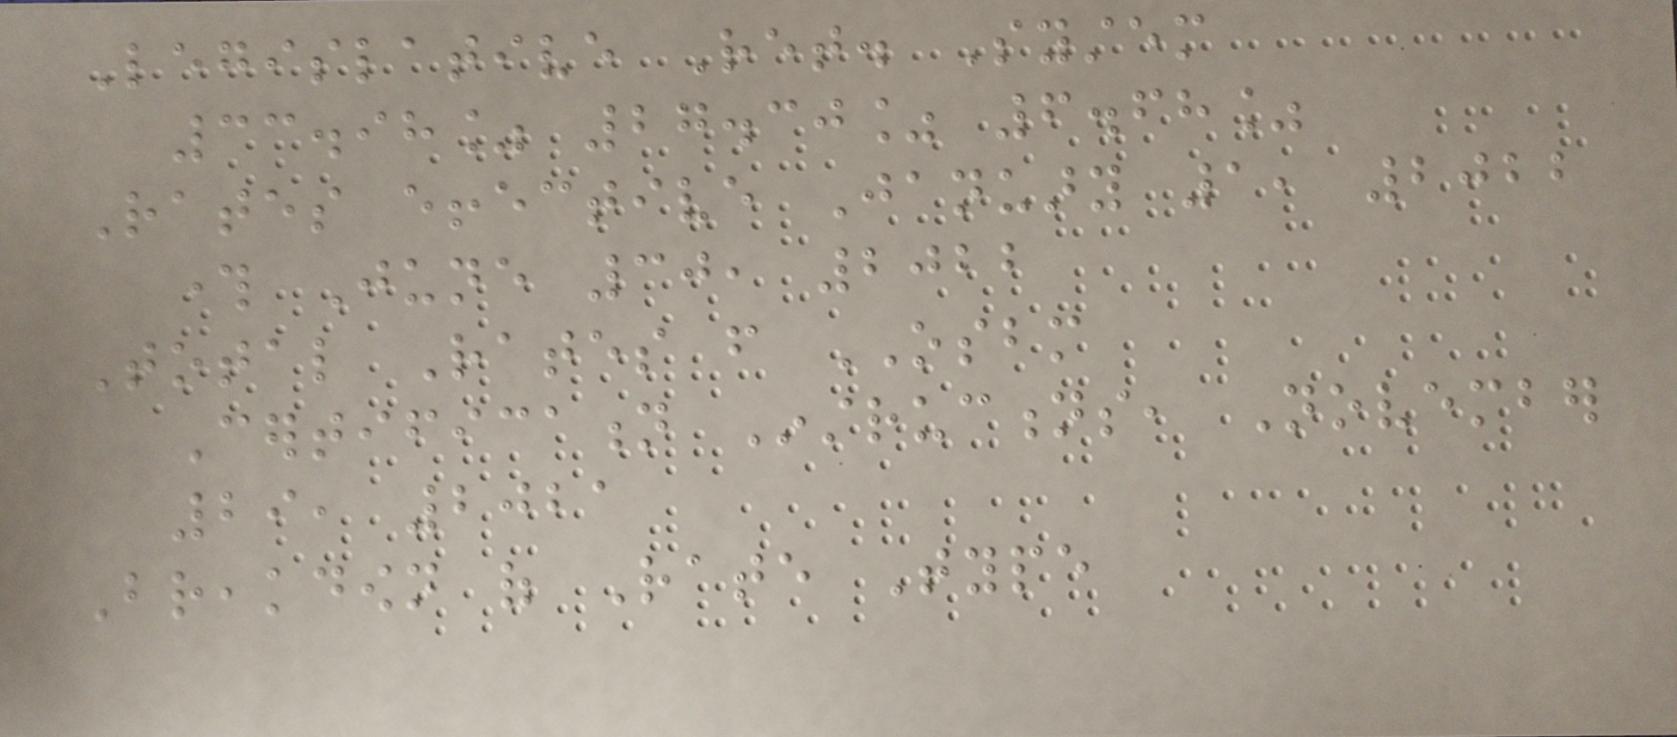Legislative Ret. System
33.98% 27.30% 6.68%
Rates effective January 1, 2022
through June 30, 2022
Total Rates from OSBM
Certification Instructions, November
29, 2021
Breakdown of Rate Type
